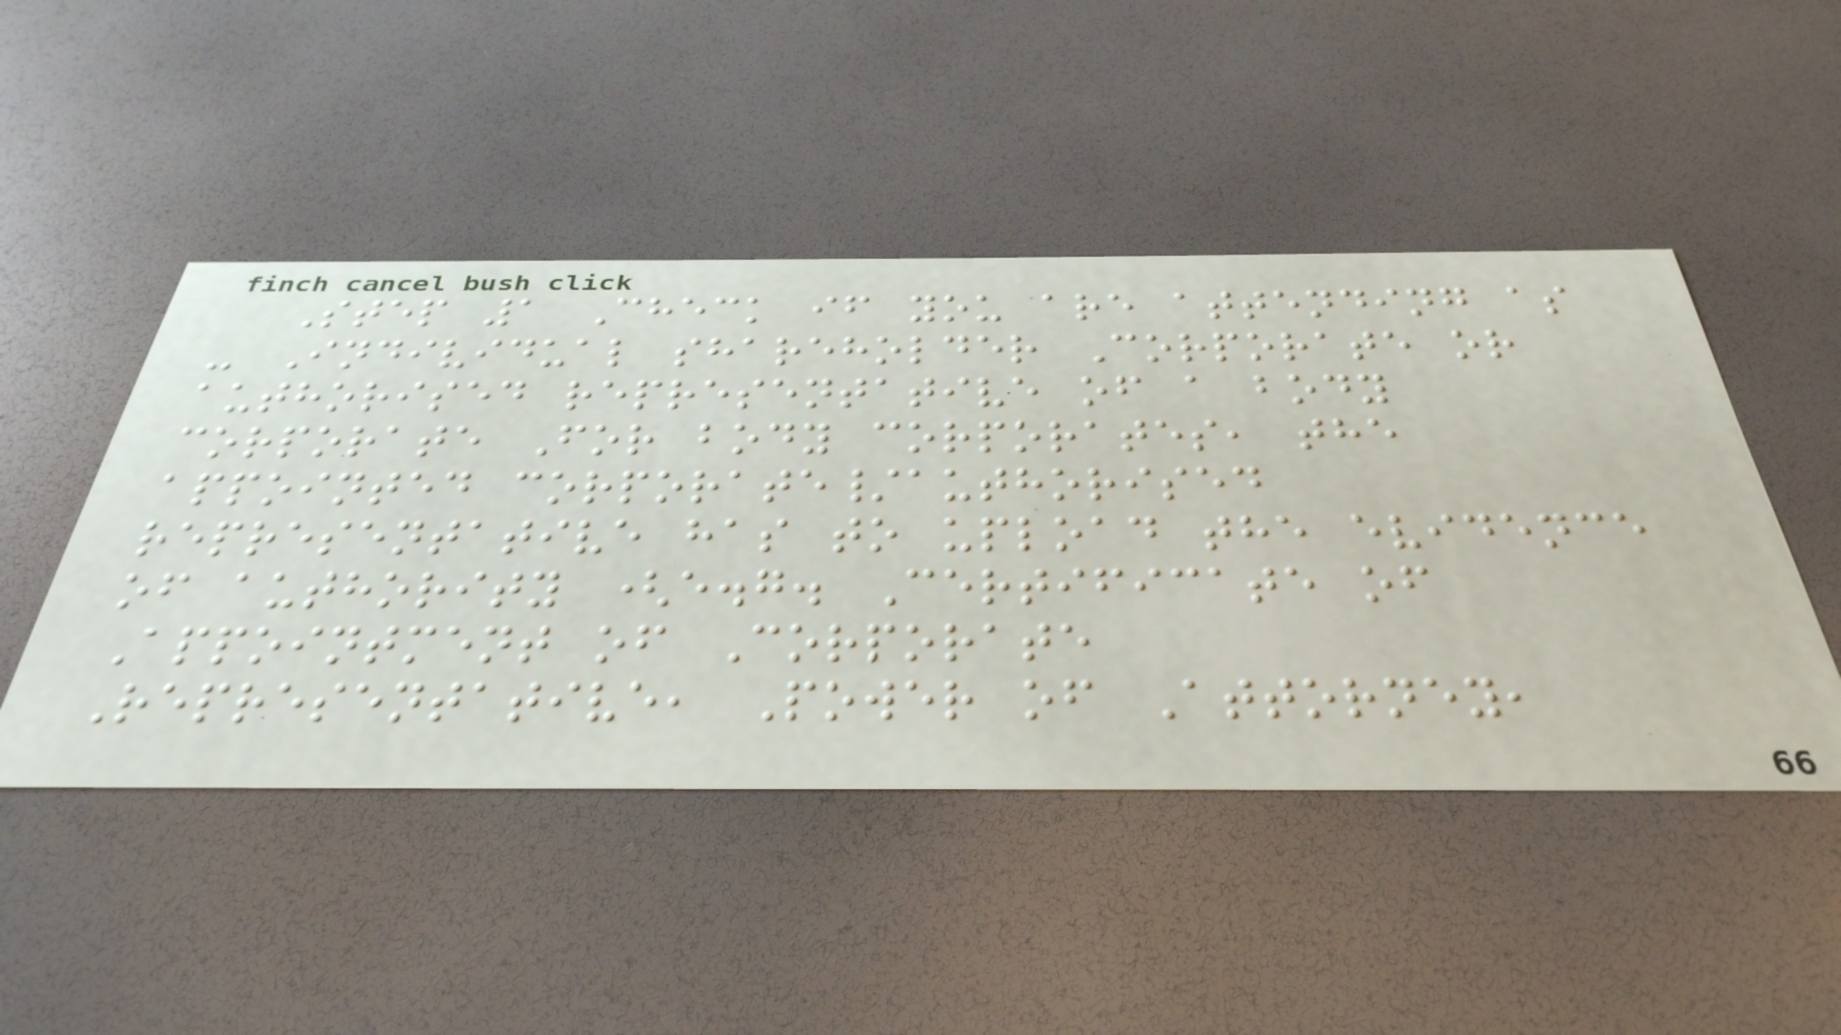Step 1 Check if you are attending as
- Individual shareholder Corporate or
authorised representative of a body
corporate For body corporates, the
appointed corporate/authorised
representative has to upload the evidence
of authority (e.g. Certificate of
Appointment of Corporate
Representative, Power of Attorney,
